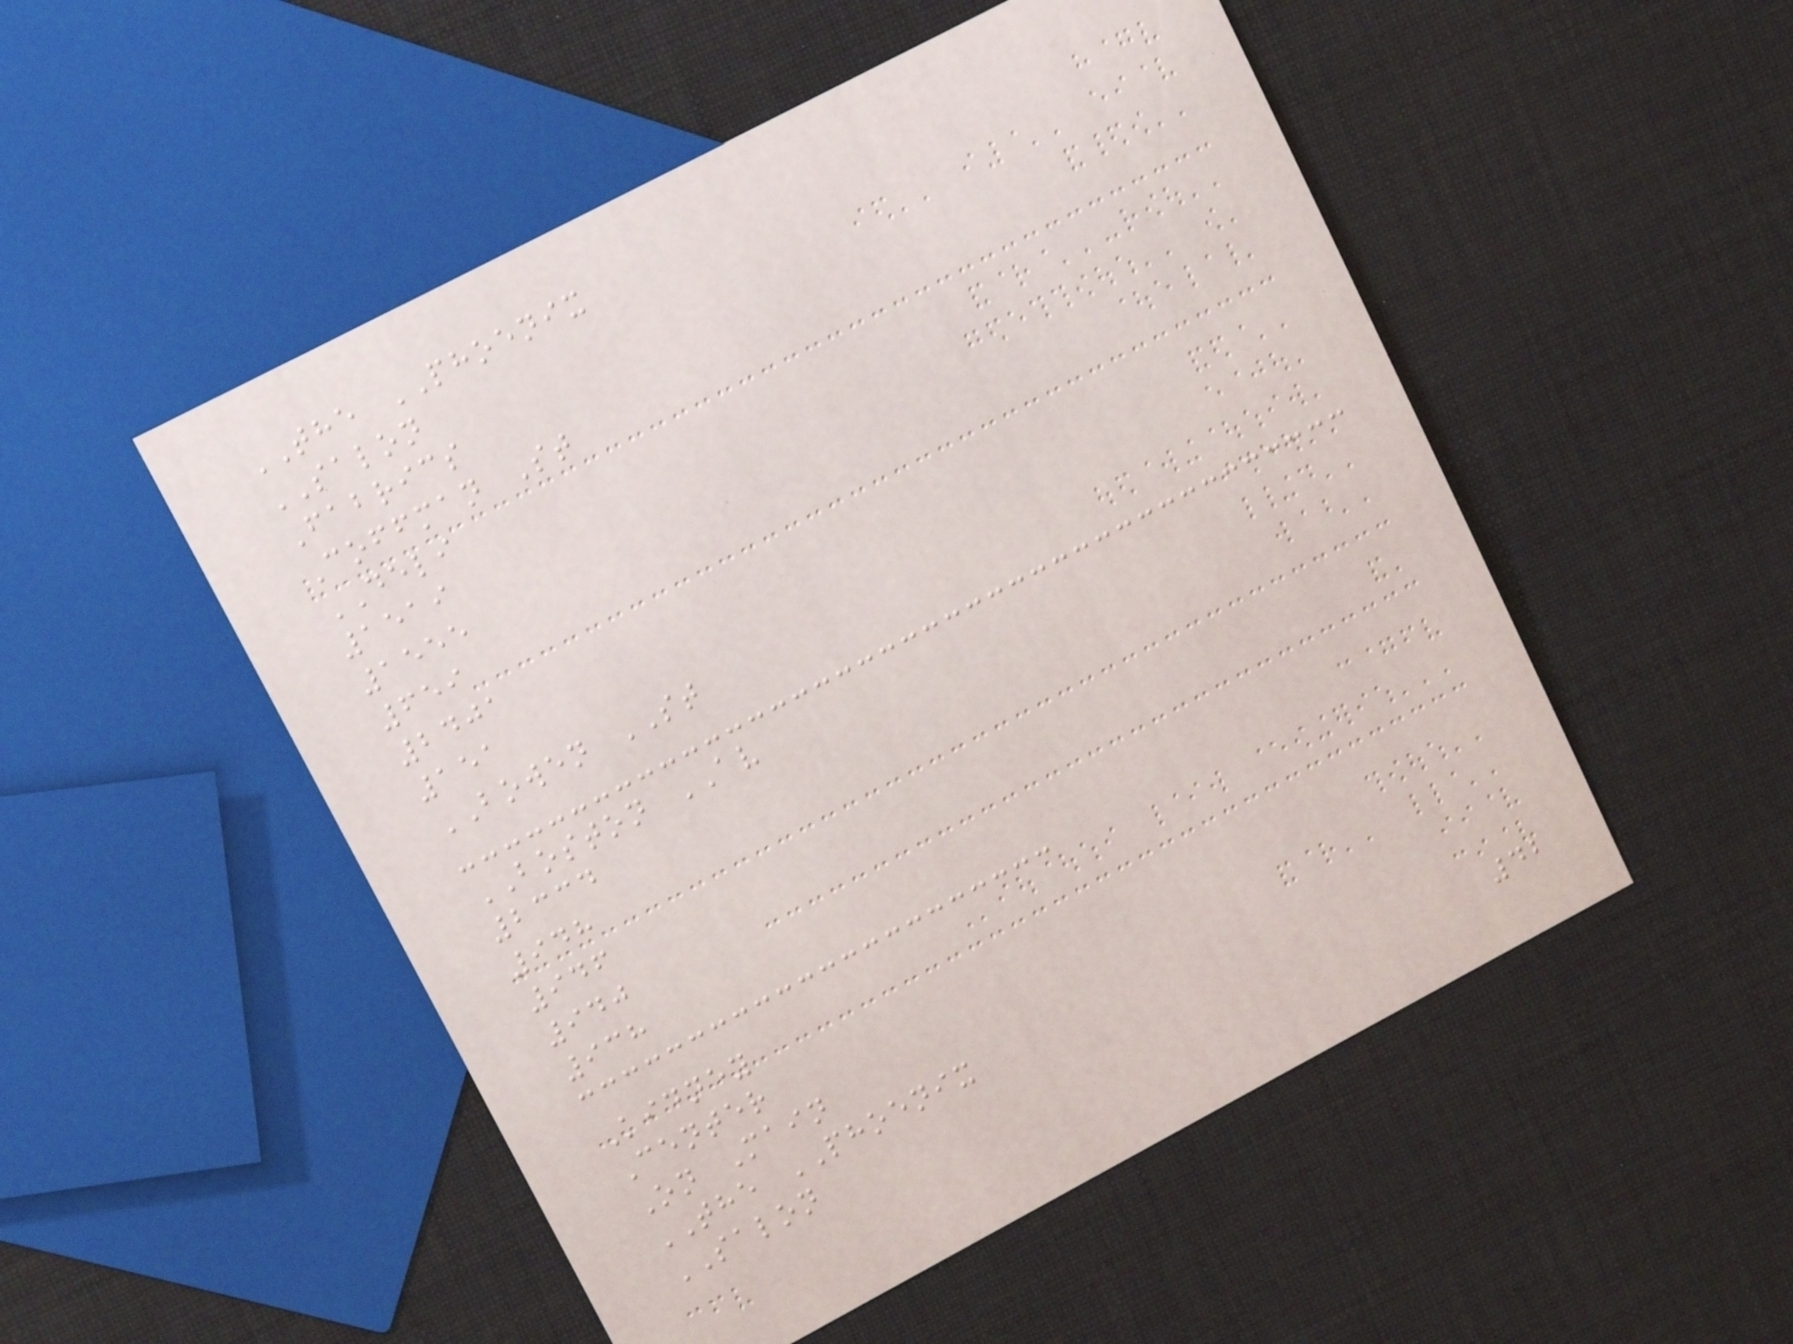THE PHOENIX
SALON
Fabrics
Coffman St
DELI
1519
1555
659
2401
151
BOWEN ST
BOSTON AV
2334
948
946
940
938
Kidney
Center
On Main
THE PHOENIX
SALON
42
